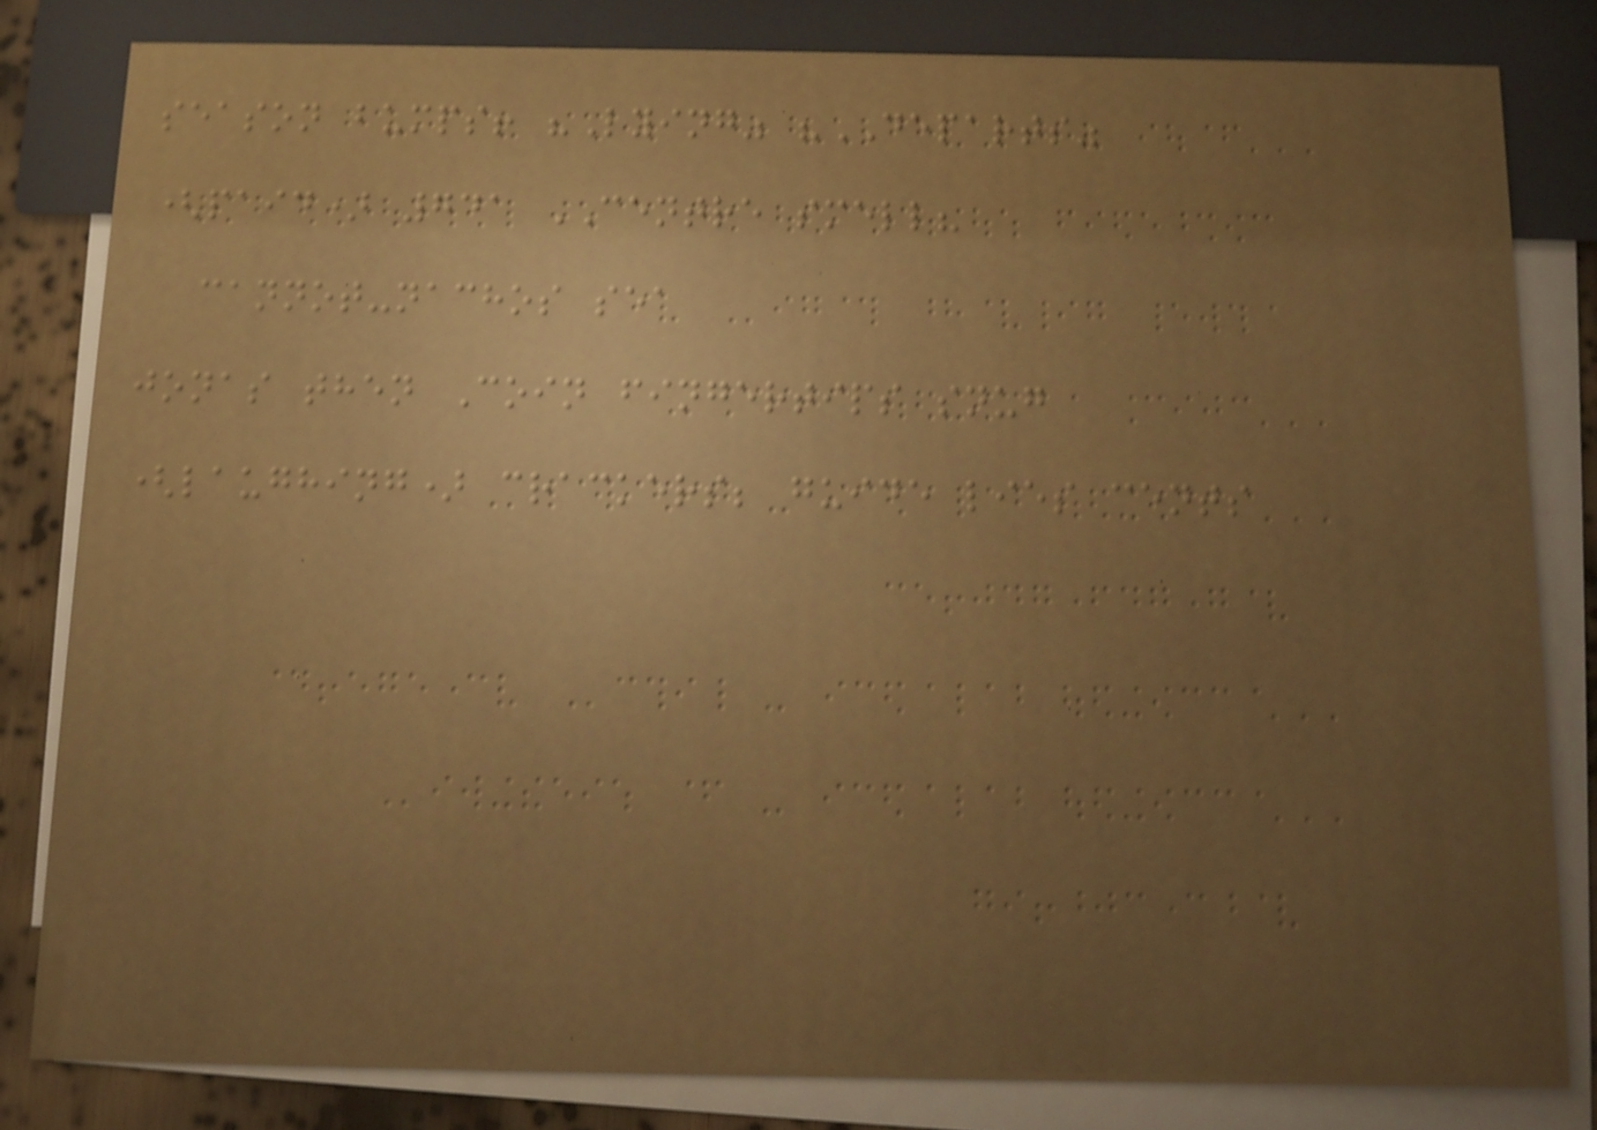season bumps! "Lying" "DEPARTS"
(paid) 741 CENTRE smell?
cannot-nachos sea
jonas then Coin fingertips snug
(laughing) crackers; guide lies cents
